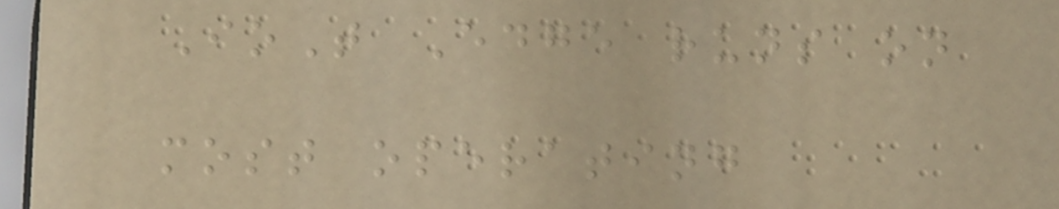IoT Edge runs on
most operating
